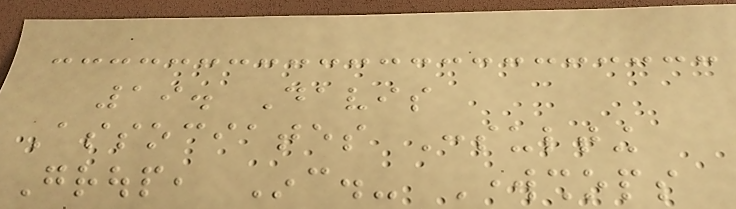19. Davis
Associates Consulting
Group, Inc.- Workshops
